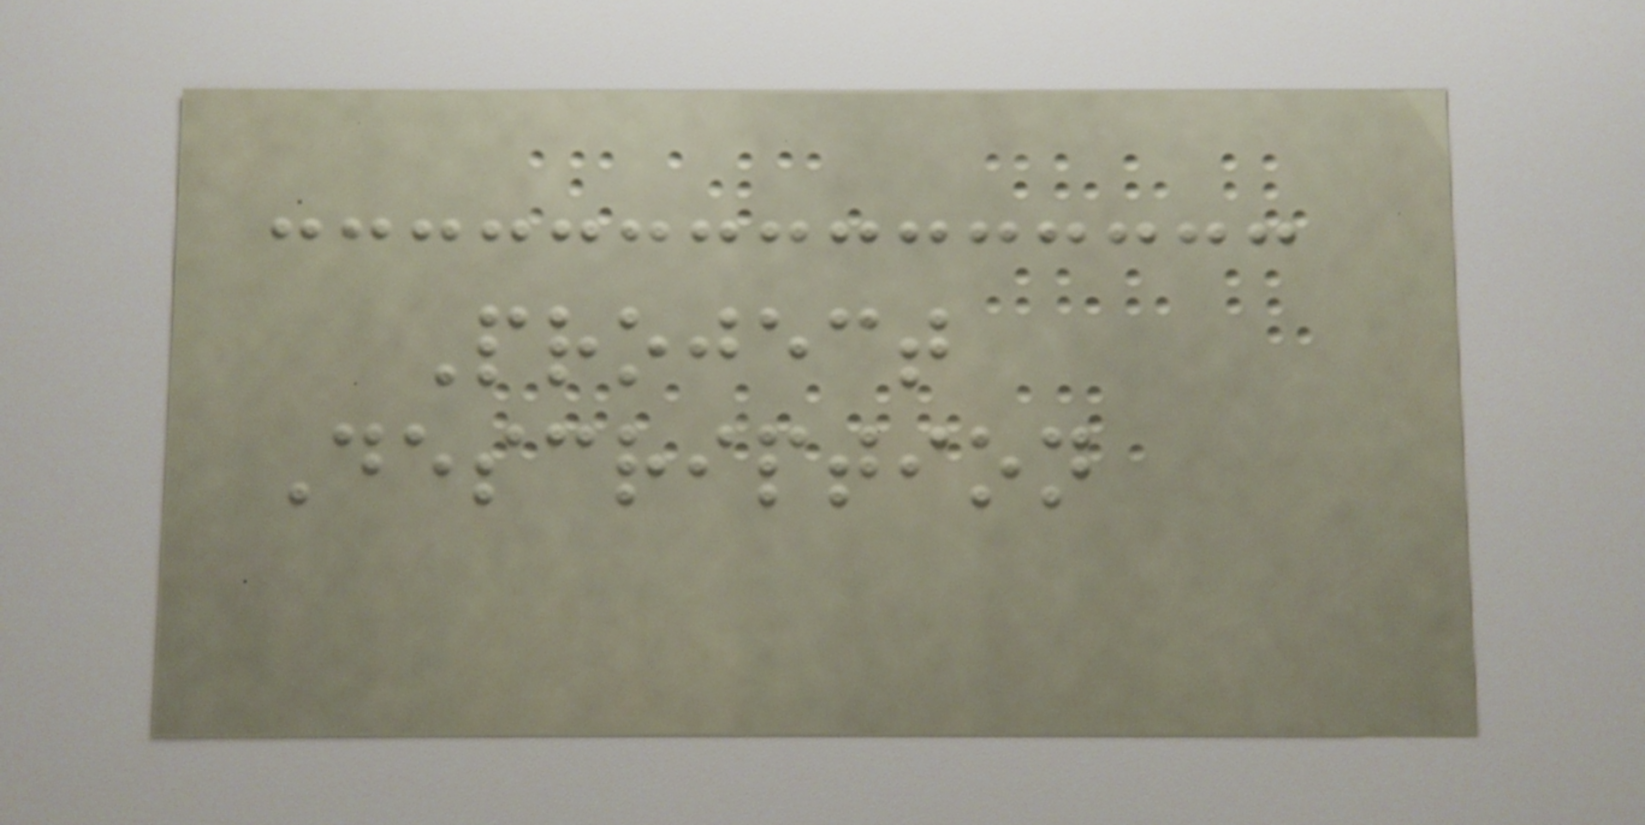Project
Description
